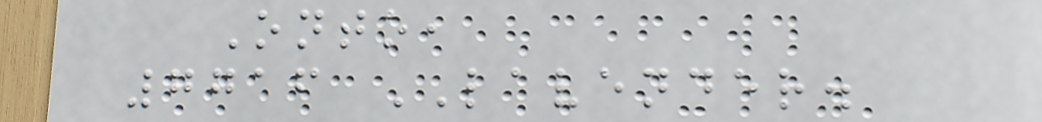Onto,
7716 LAVENDER.
